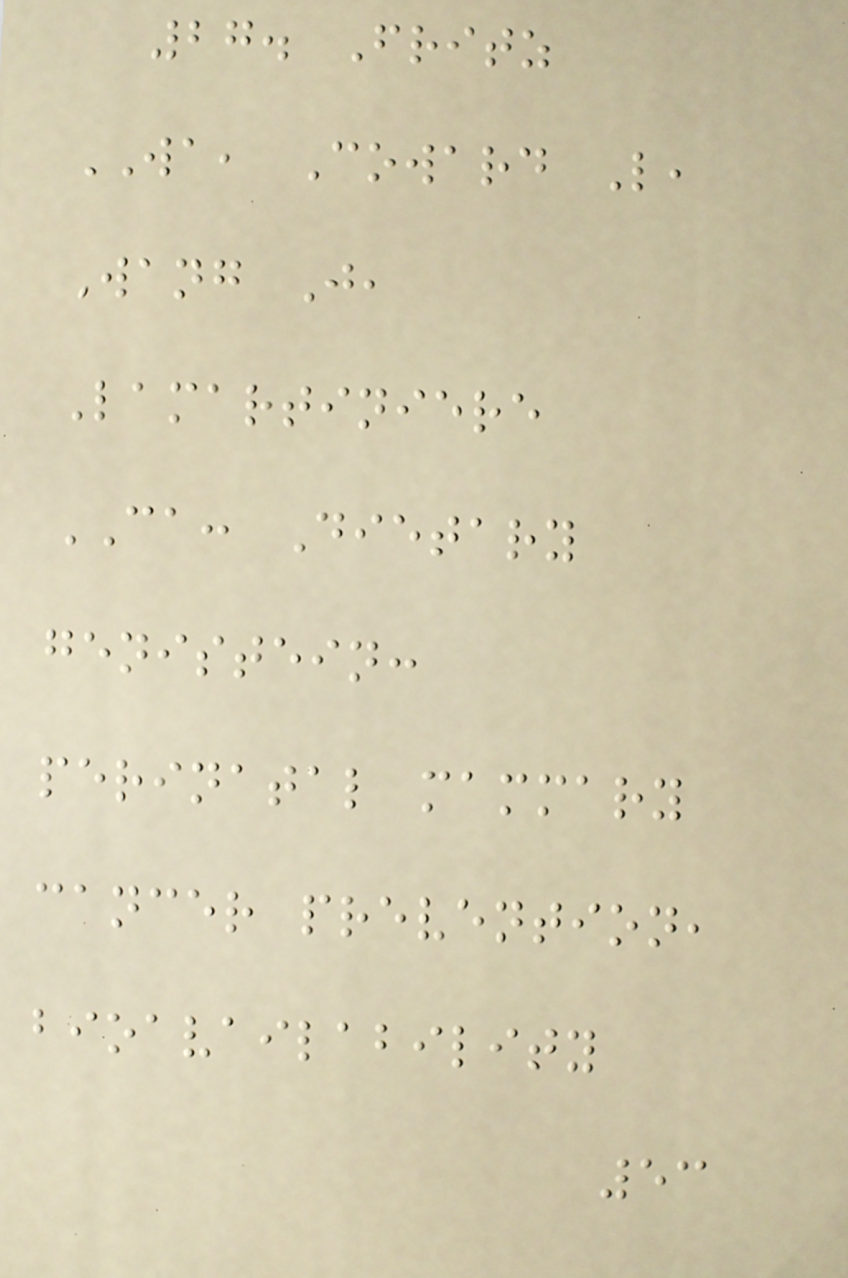27. Fritz
WA, Coward L,
Wang J,
Lamartiniere
CA: Dietary
genistein:
perinatal mammary
cancer prevention,
bioavailability
53
